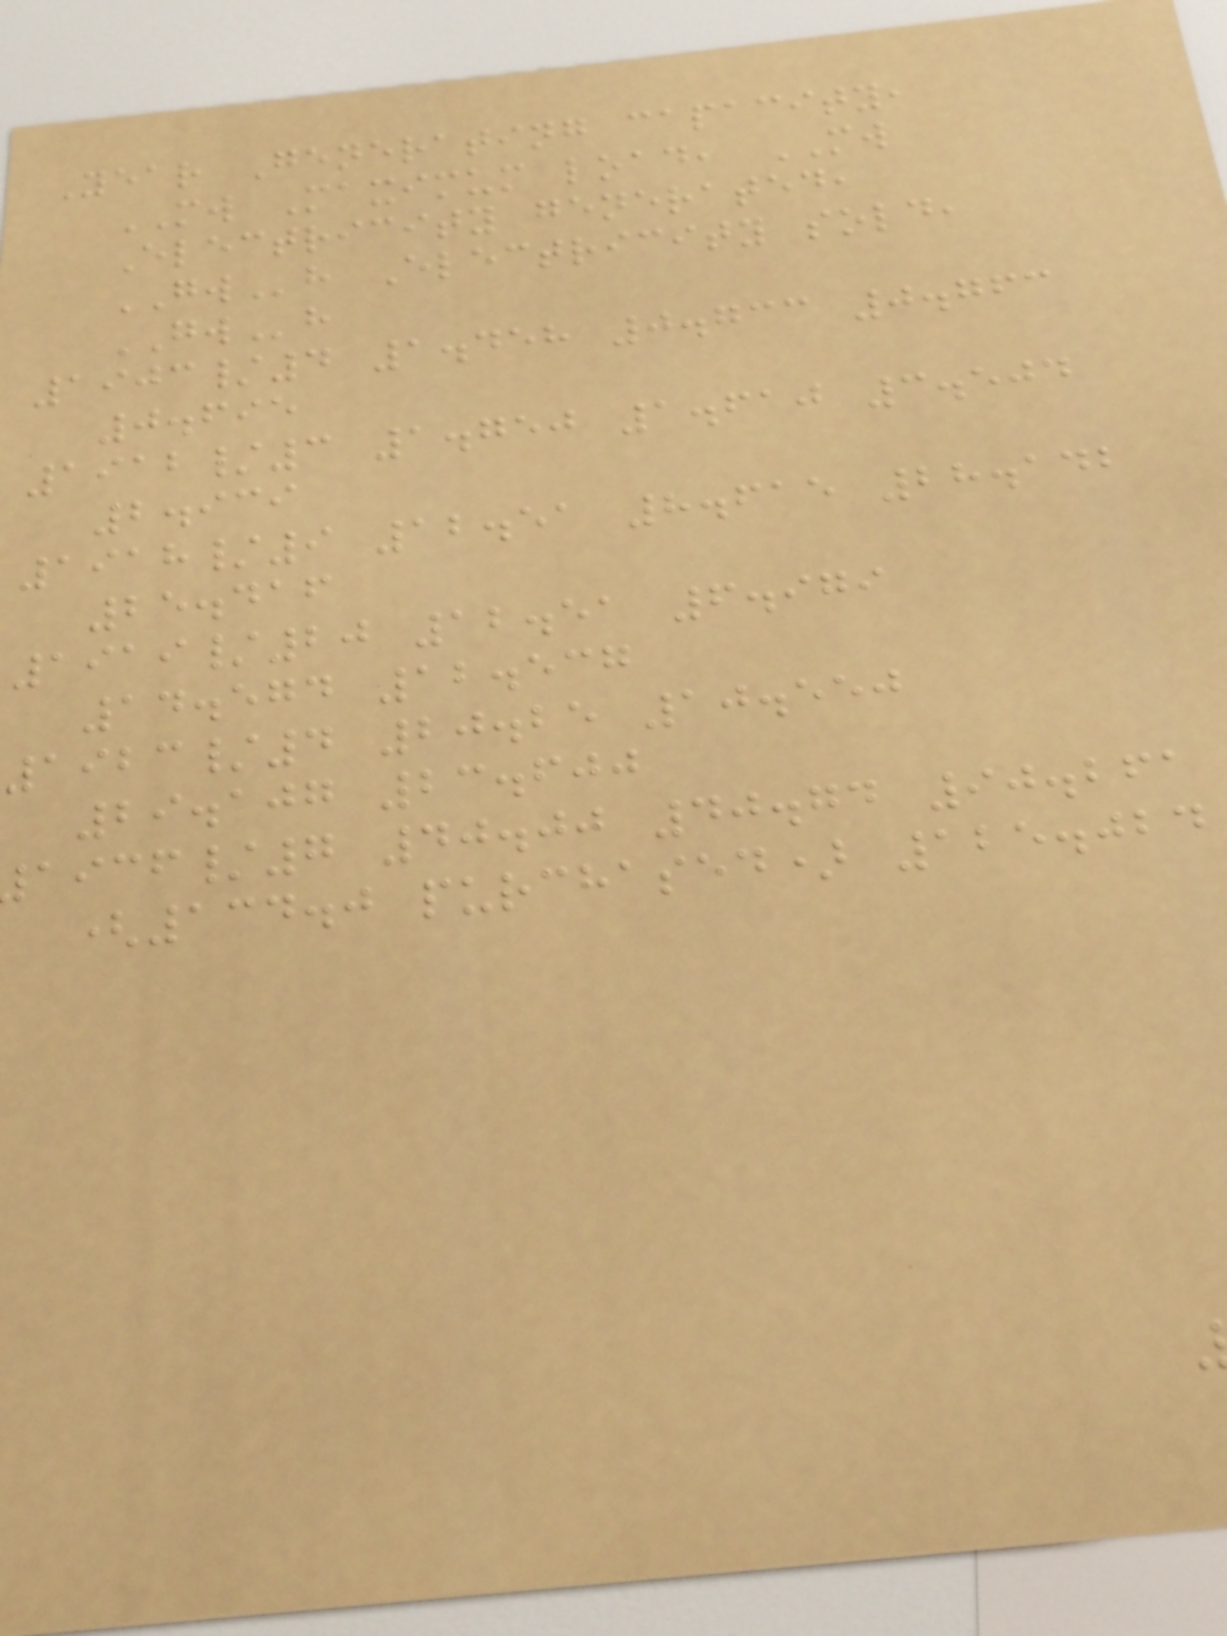Year Generating capacity,
MW Maximum load, MW
Electricity generated,
GWh Electricity sold,
GWh
1903/4 1.458 0.733 0.763
0.695
1912/3 1.750 1.610 3.504
2.939
1918/9 12.51 8.615 28.142
25.416
1919/20 12.51 6.979
14.574 12.537
1923/4 20.25 10.550
29.107 23.600
/7 40.00 40.74 90.261
(134.0 purchased) 125.024
